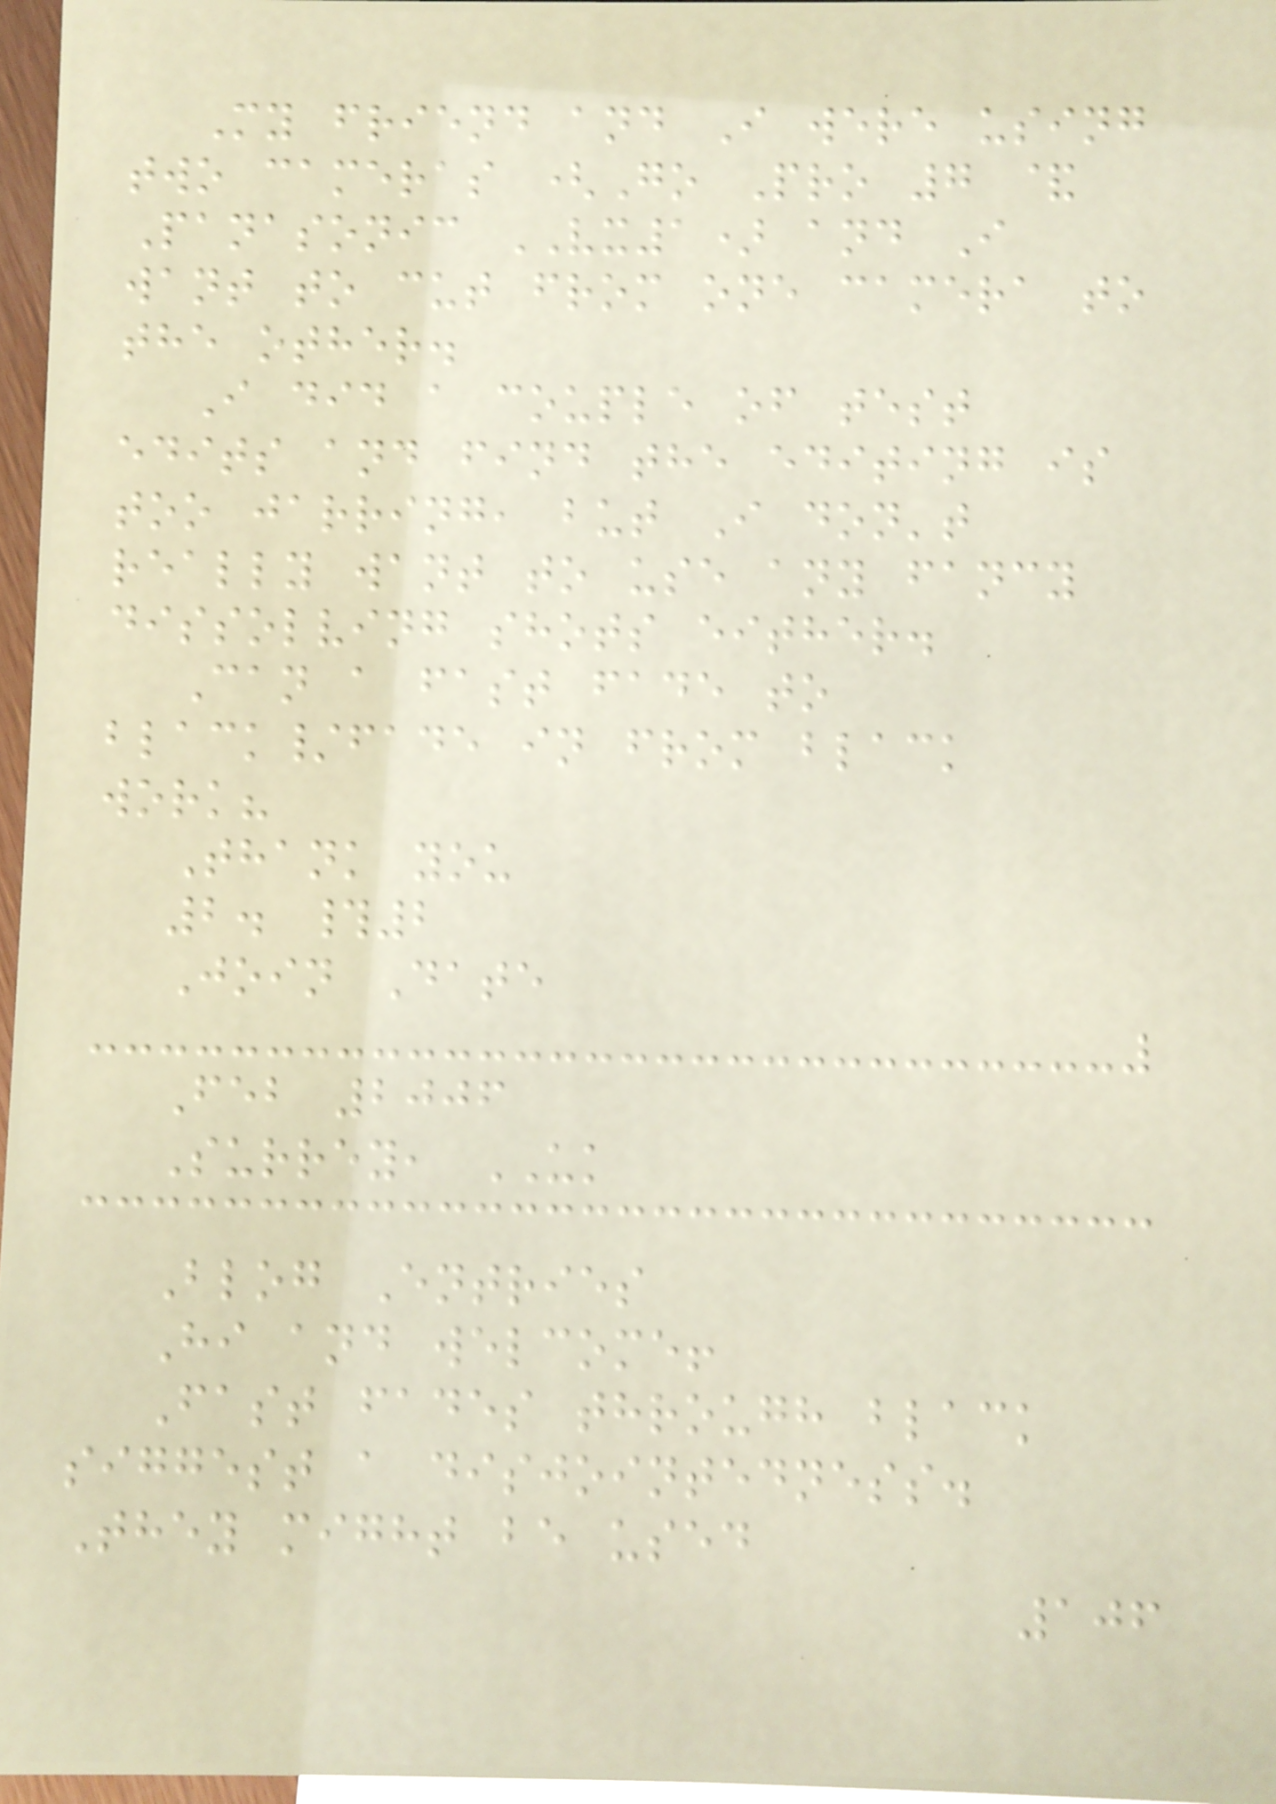My friend and I were using
two cameras (Go Pro 7 &
Panasonic VX1) and I
want to cut from one camera to
the other.
I did a couple of test
edits and find the editing is
too jarring, but I don't
really want to use any fancy
dissolving shots either.
Can a fast fade to
black/fade in from black
work?
Thank you
2. #2
Join Date
Feb 2006
Surrey, UK
Blog Entries
Hi and welcome!
Fast fades through black
siggest a disjointedness.
They might be used
106
